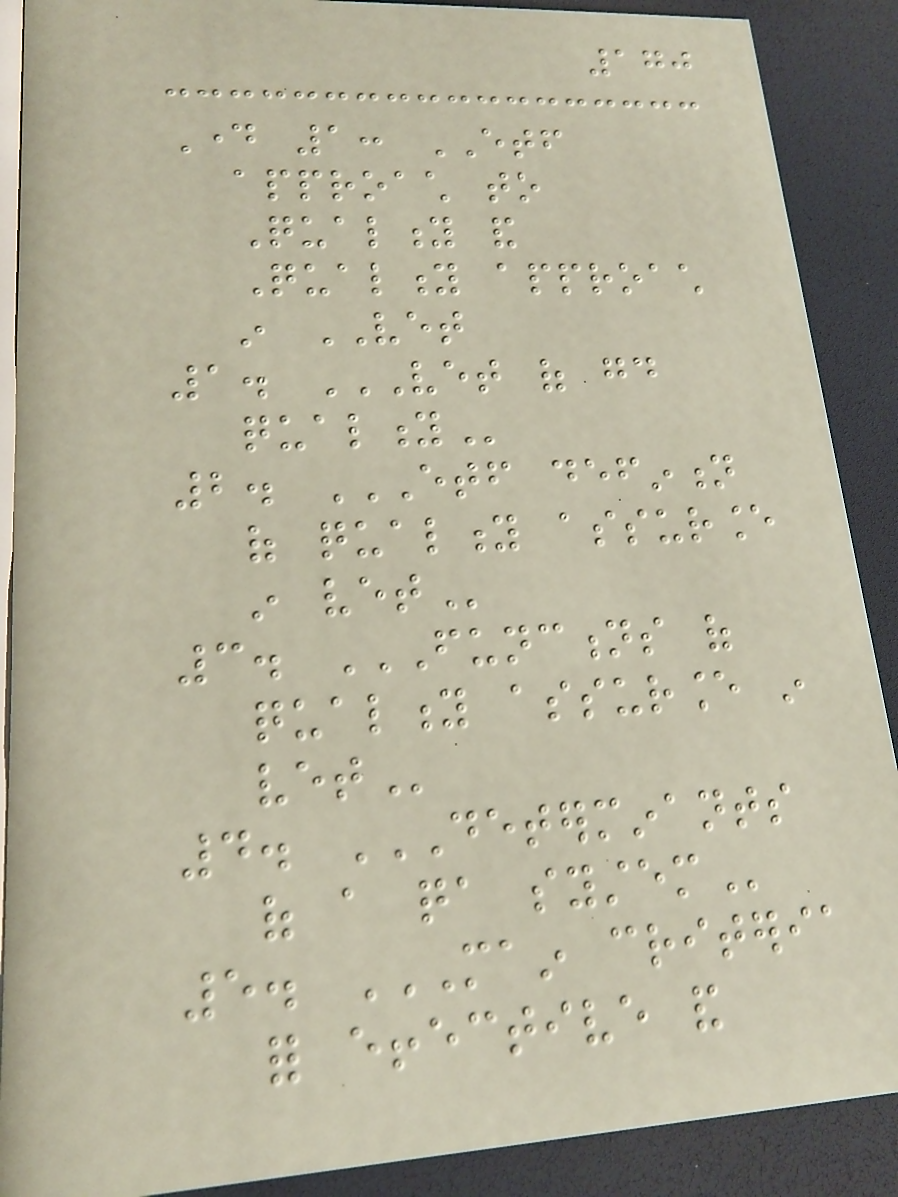170
Day 1: ETF
approach to
Quality and
Quality approach
in VET
1. VET OF GOOD
QUALITY
2. ETF DEFINTION
OF QUALITY ASSURANCE
IN VET
3. FUNCTIONS OF
QUALITY ASSURANCE IN
VET
4. DETERMINANTS
OF A QA SYSTEM
5. MAIN CRITERIA
FOR EFFECTIVE AND
